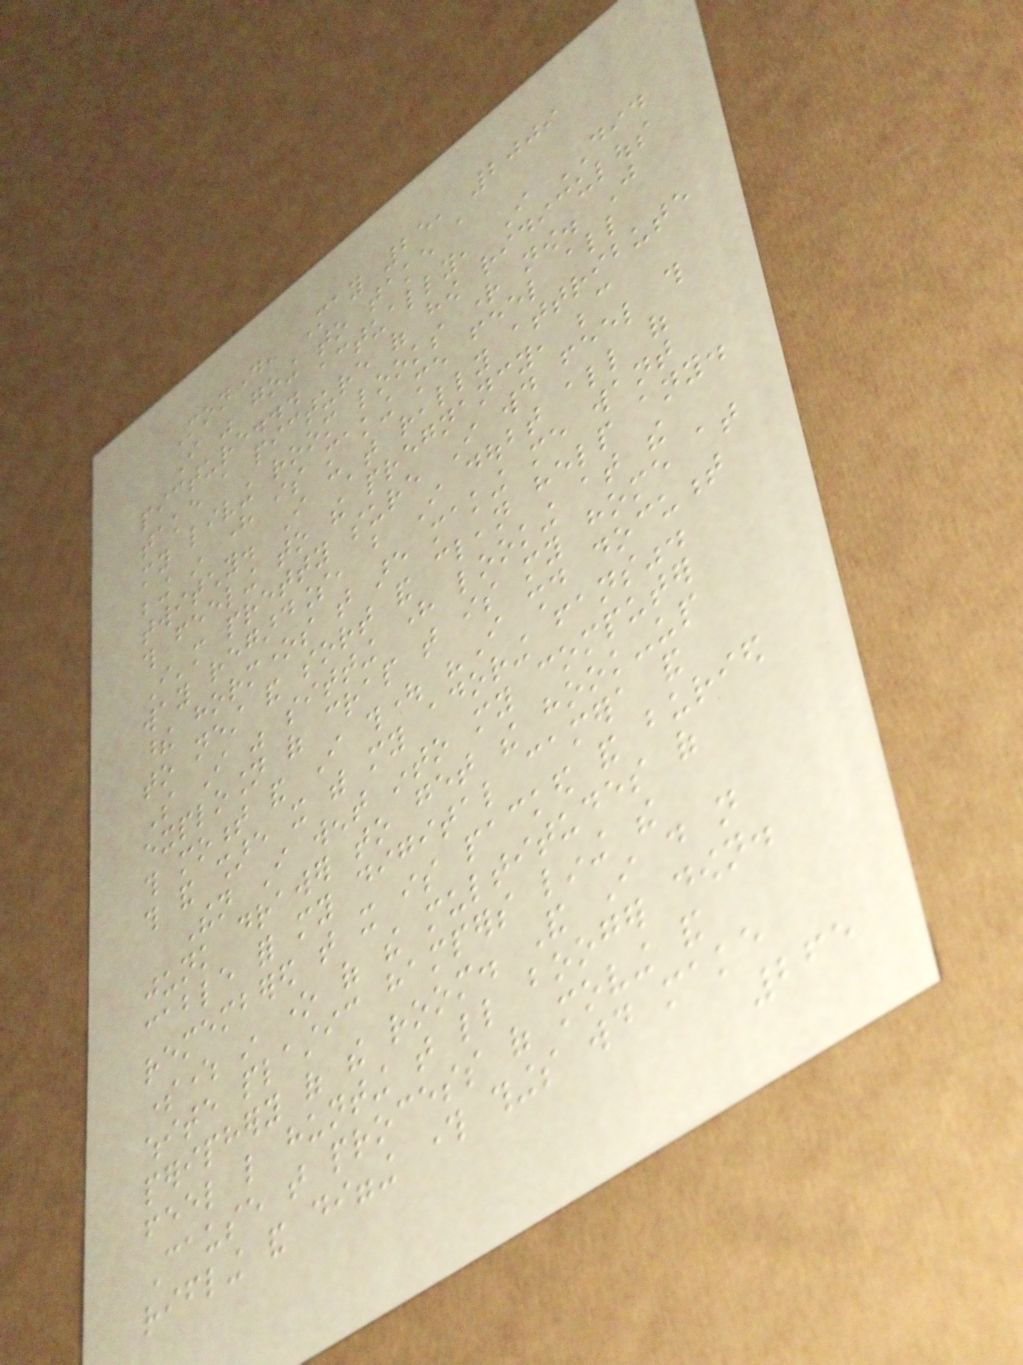Monday, May 25, 2009
I was going to take a
picture... actually, I DID
take a picture of how ridiculous
my living room looks right now. Just
being in here is making me feel all
twitchy. I can't really attribute
this feeling to the pregnancy, because
I'm pretty sure I would feel this
way regardless, but I doubt all of
these hormones that are making me want
to nest and sort and clean help any.
So I was sitting here looking at the
explosion of crap that is my home at
this moment and I thought "I should document
this and share it with my adoring fans".
Then I went into my computer
junk drawer to get the hook-up
cable for my digital camera and
remembered that it is packed and buried
somewhere in one of the multitudes of
white plastic hampers lining the
periphery of the room. And I do not
feel like hunting that little booger down.
Cause that process of moving and
rifling and digging through things would make
265
